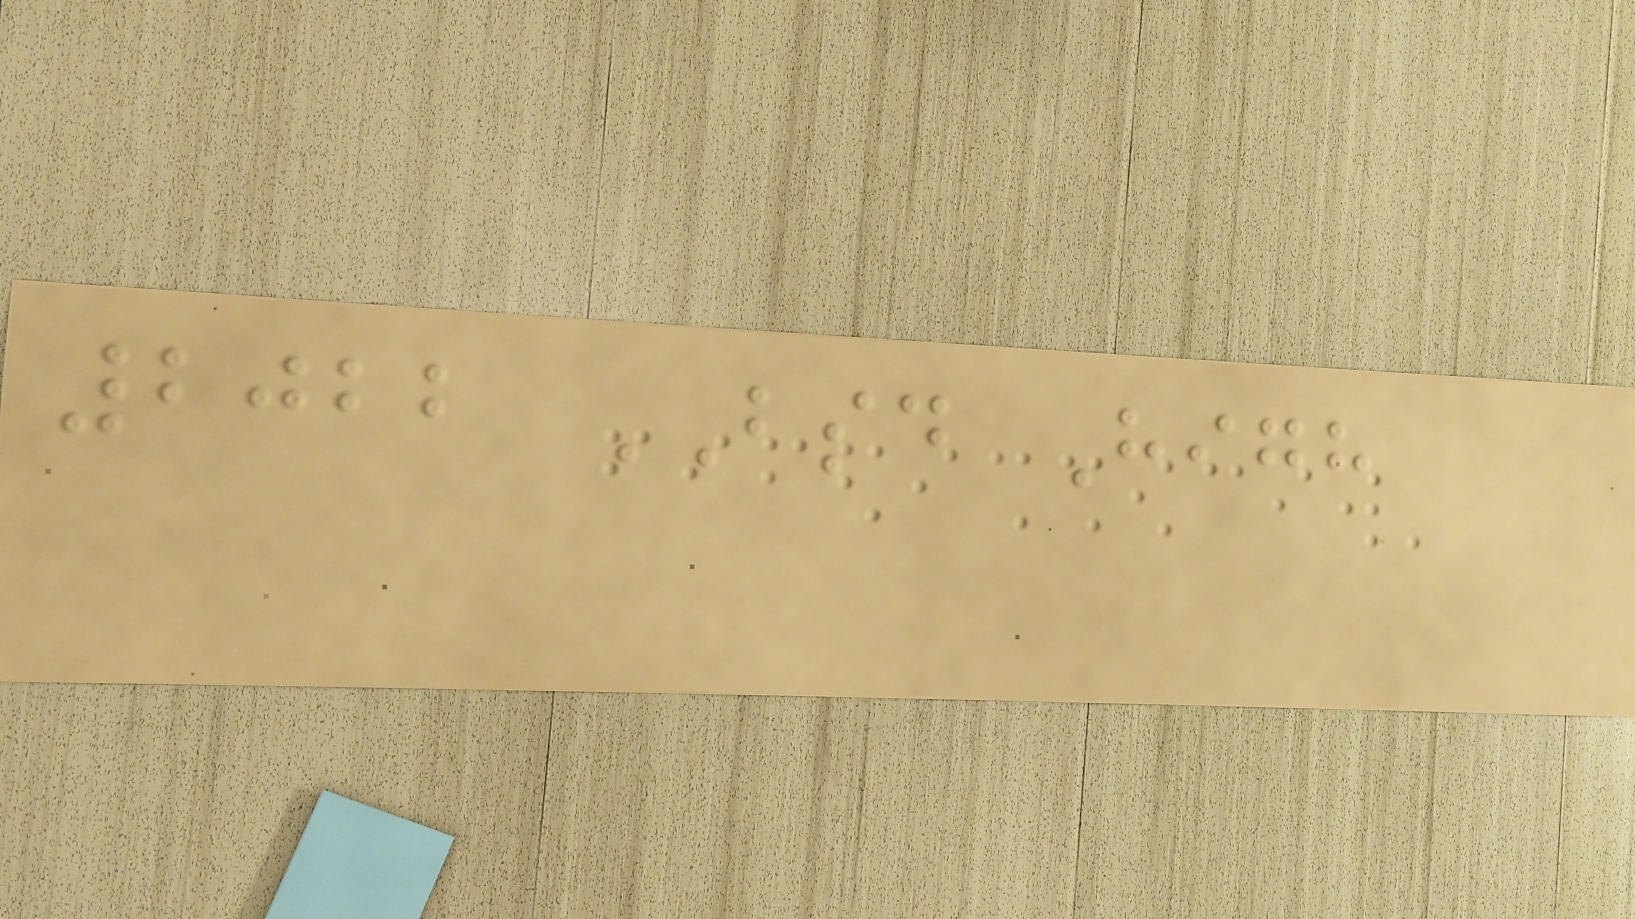2022 BSD High
